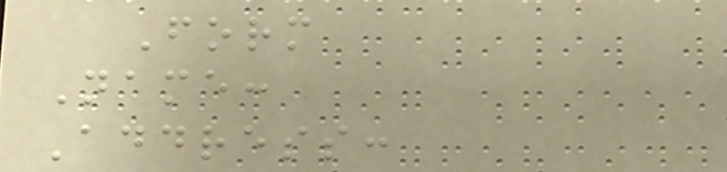Form
Name:
Address:
